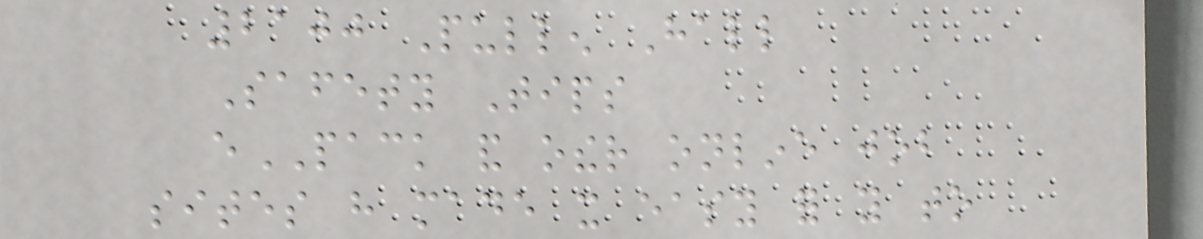2100 Pullen Hall
Safety Tips
ePACK and other online job
sites have made it easy for you to
